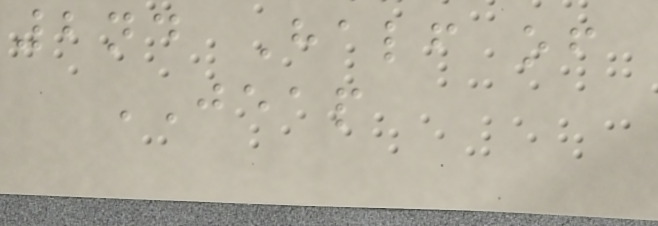2nd Half of
JEAP
